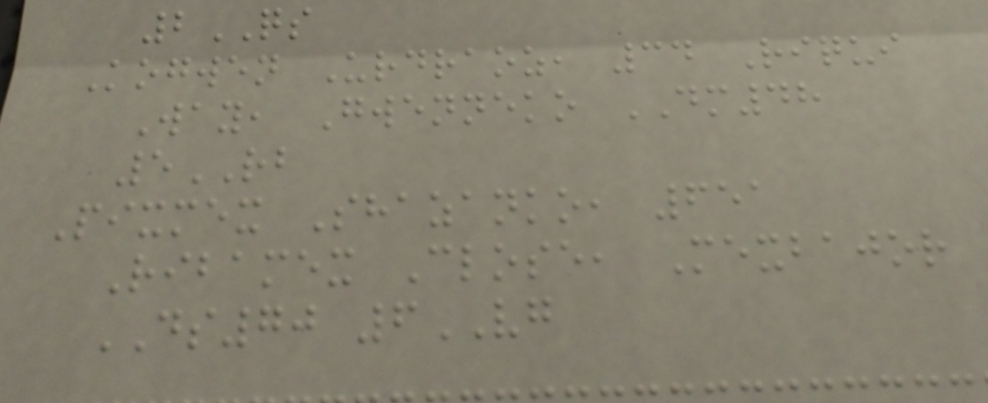2QS
Kogwen Urdraoz, 34 Riqui
Way, Gwenneko DM48
5RB
Pixmex Shazanko, 651
Ribamex Close, Mexbajor
DS70 6VG
